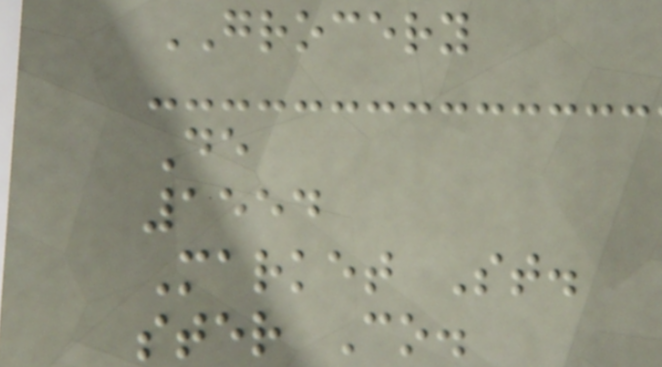GROCERY
De
1554
Market St.
ster Co.
